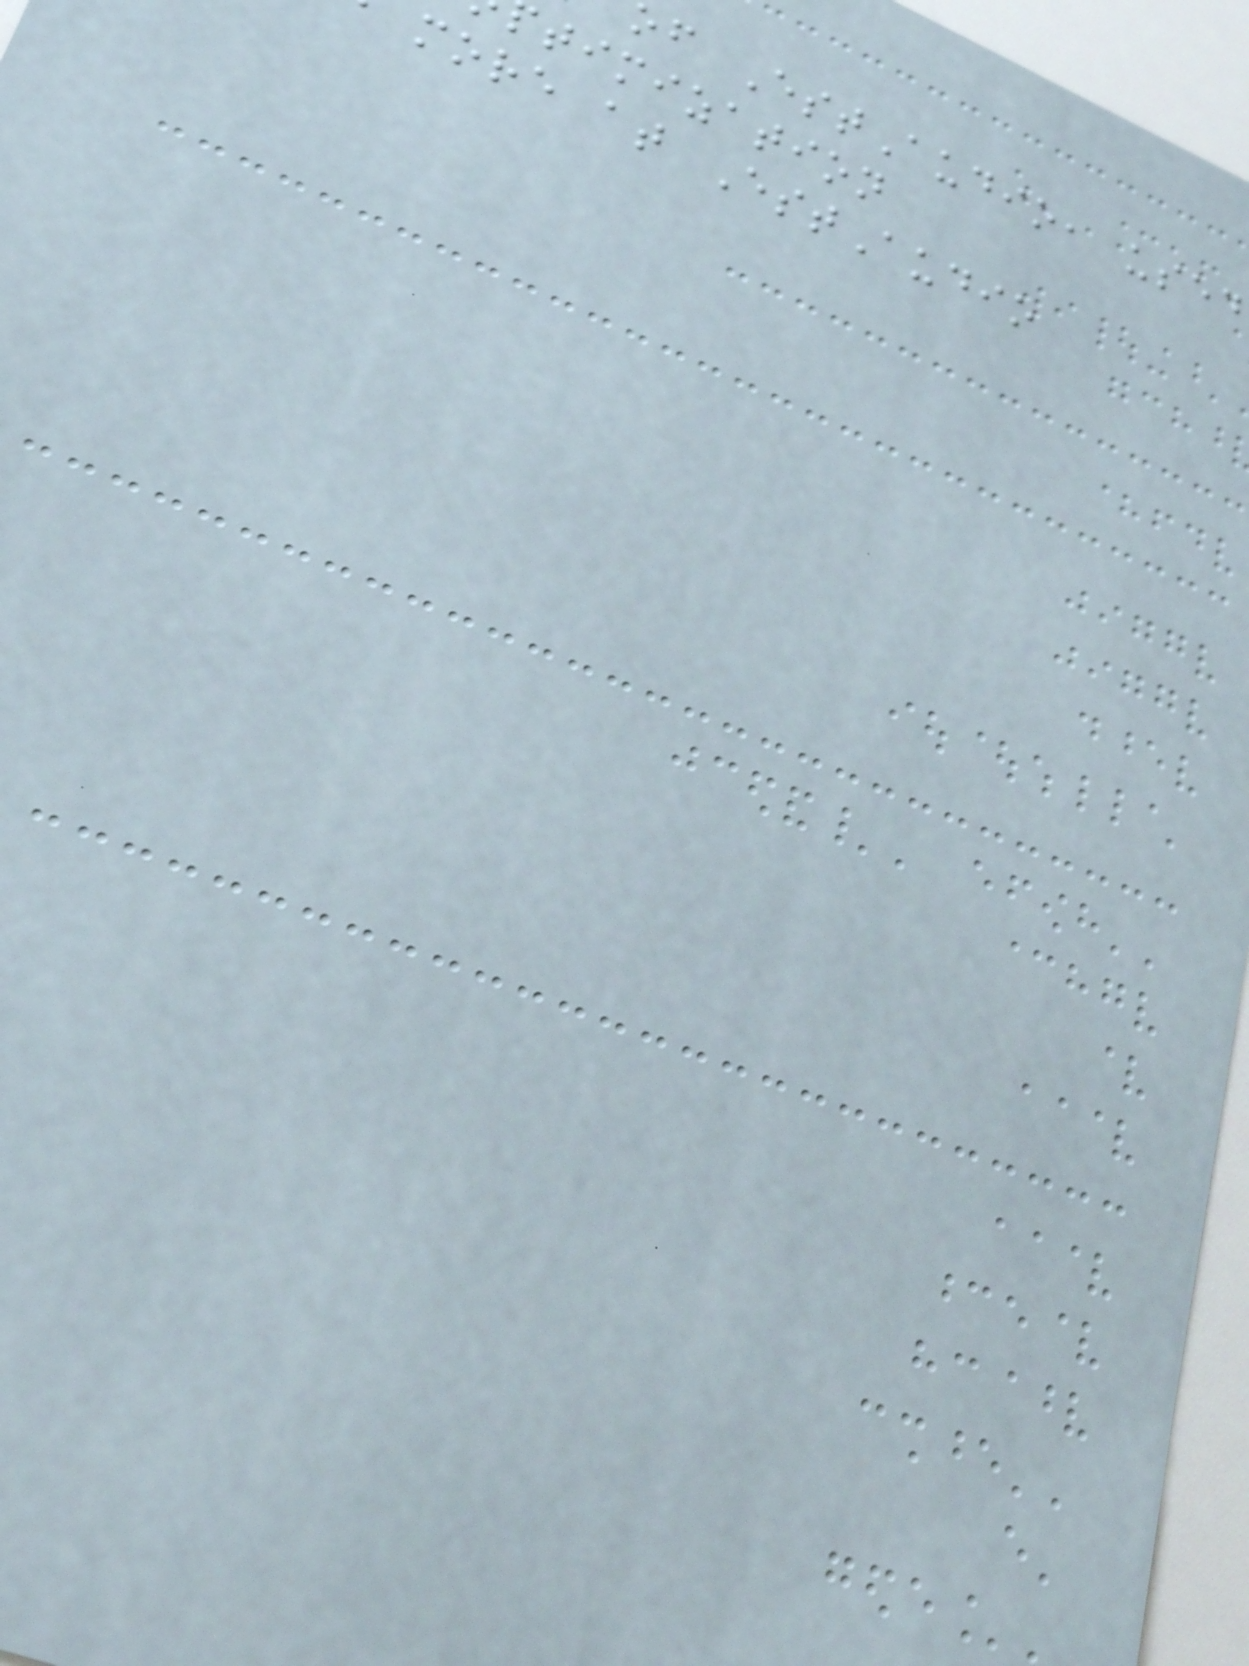of EstAudio, used
timization
more at EstAudio
